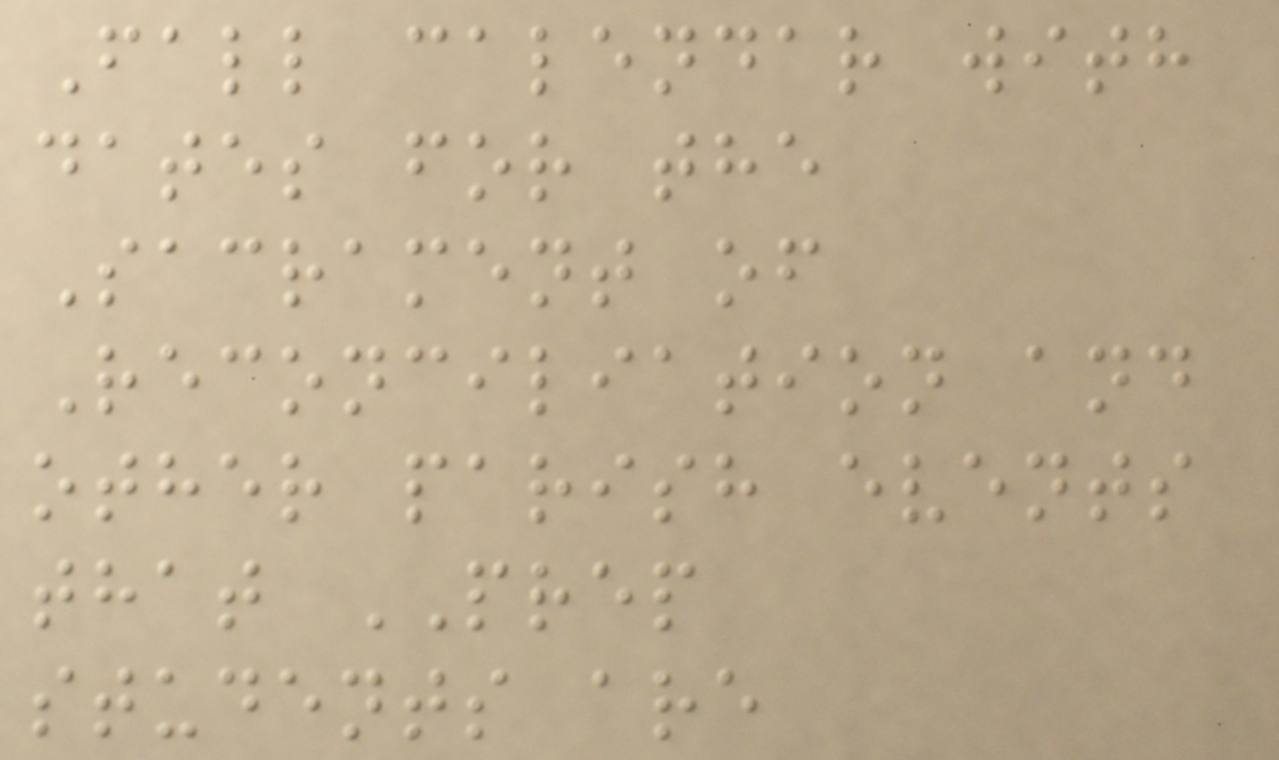Fall calendar with
dates for the
Sacrament of
Reconciliation and
other parish events
that PREP
students are
